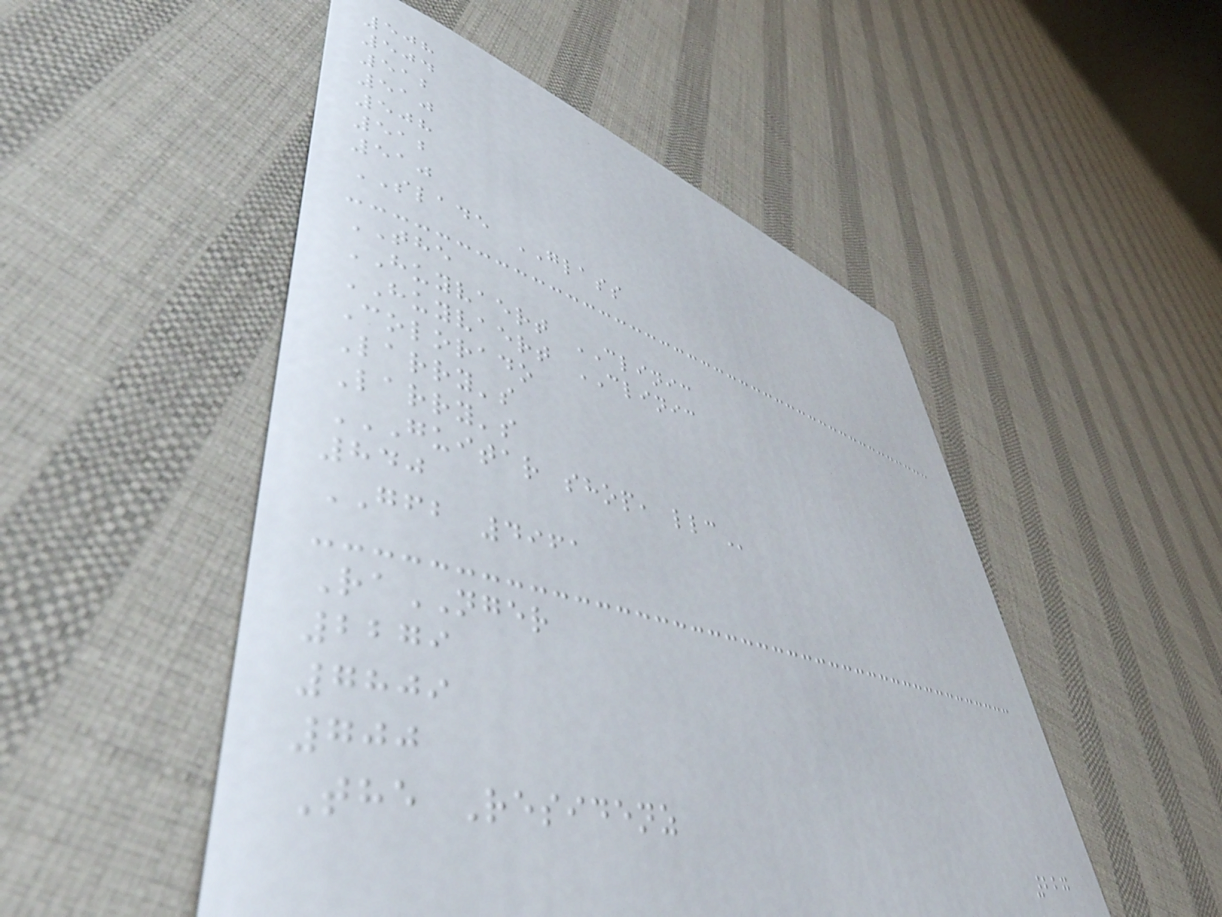508
504
512
510
508
512
510
SLADE GLASS
THE
HUYVAERT CLINIC
HUYVAERT CLINIC
Colorado
Larry's
Larry's
GUITAR SHOP, LLC
840
GFB 4961
RaNGER
2279
7809
700
The Residenz
227
